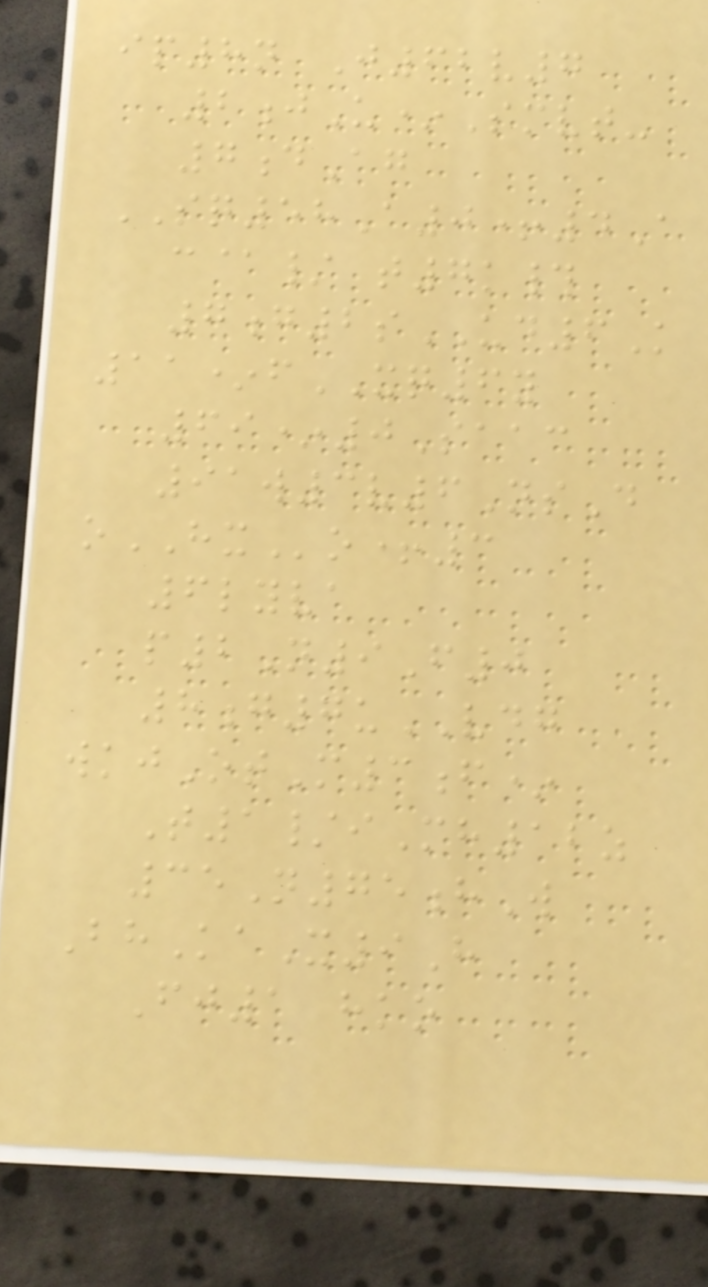ip8n J62v7
2jU*Smvt-
7dAg
SQ58A0+4A
c@/ t7k#
7g2sUD6K
11*fXQ6y
69*0Saac
91w3v6NsD
oHXo+3
6lyva
p2N9F0
8g7uVDG
wkjOtM3f*
T1/iMh12z
35N75hW
BhKaX9H
Fj1 hko
